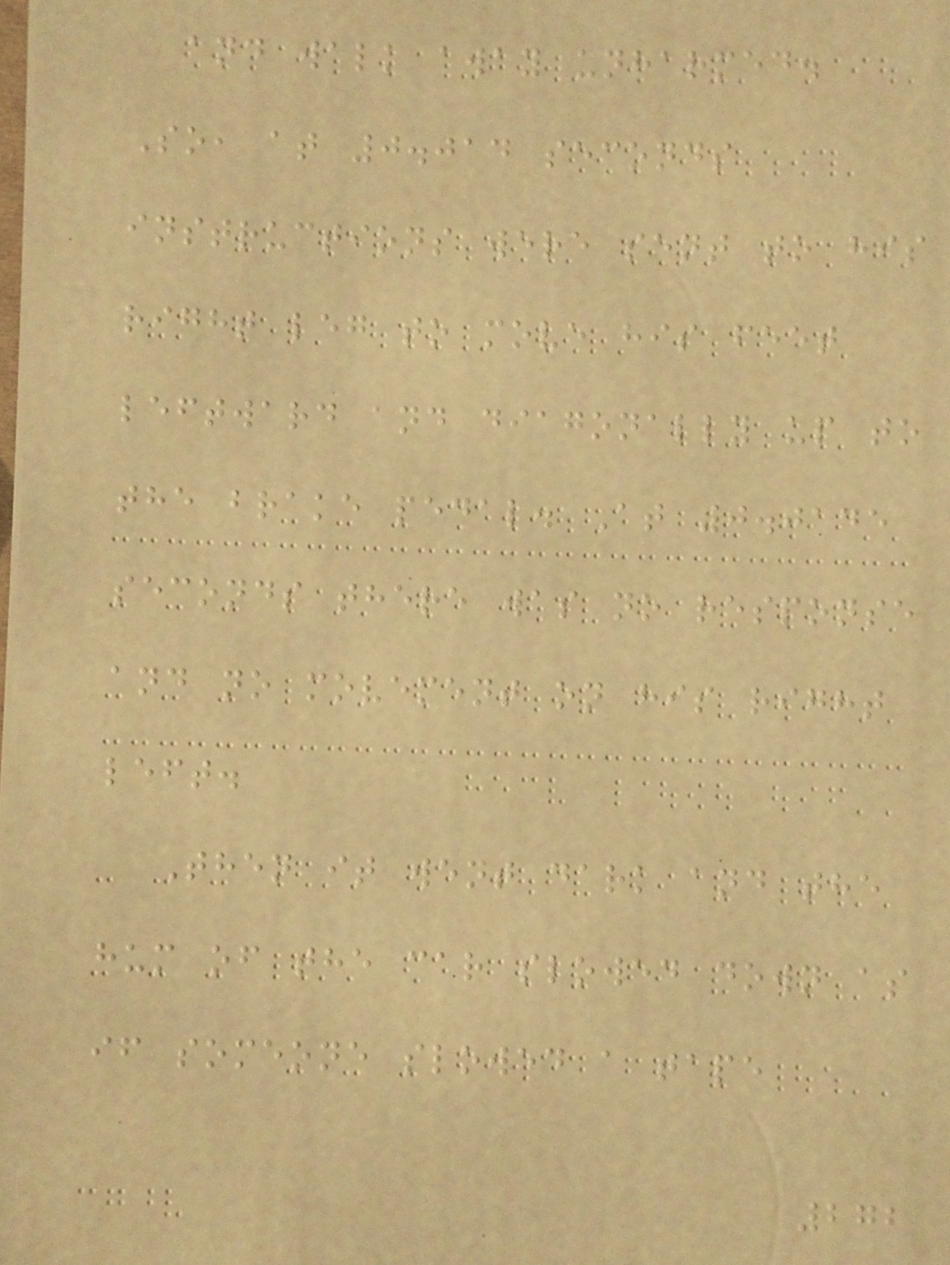and walk away unharmed.
So, at 0.014 seconds
instructions were sent to his
right leg to move his feet
leftward and diagonally up to
the brake pedal. At 0.0145
seconds there was no response
and no movement on his right
left.
Then it went dark and the
hum of the car slowed down as
if someone slowed a tape
272
